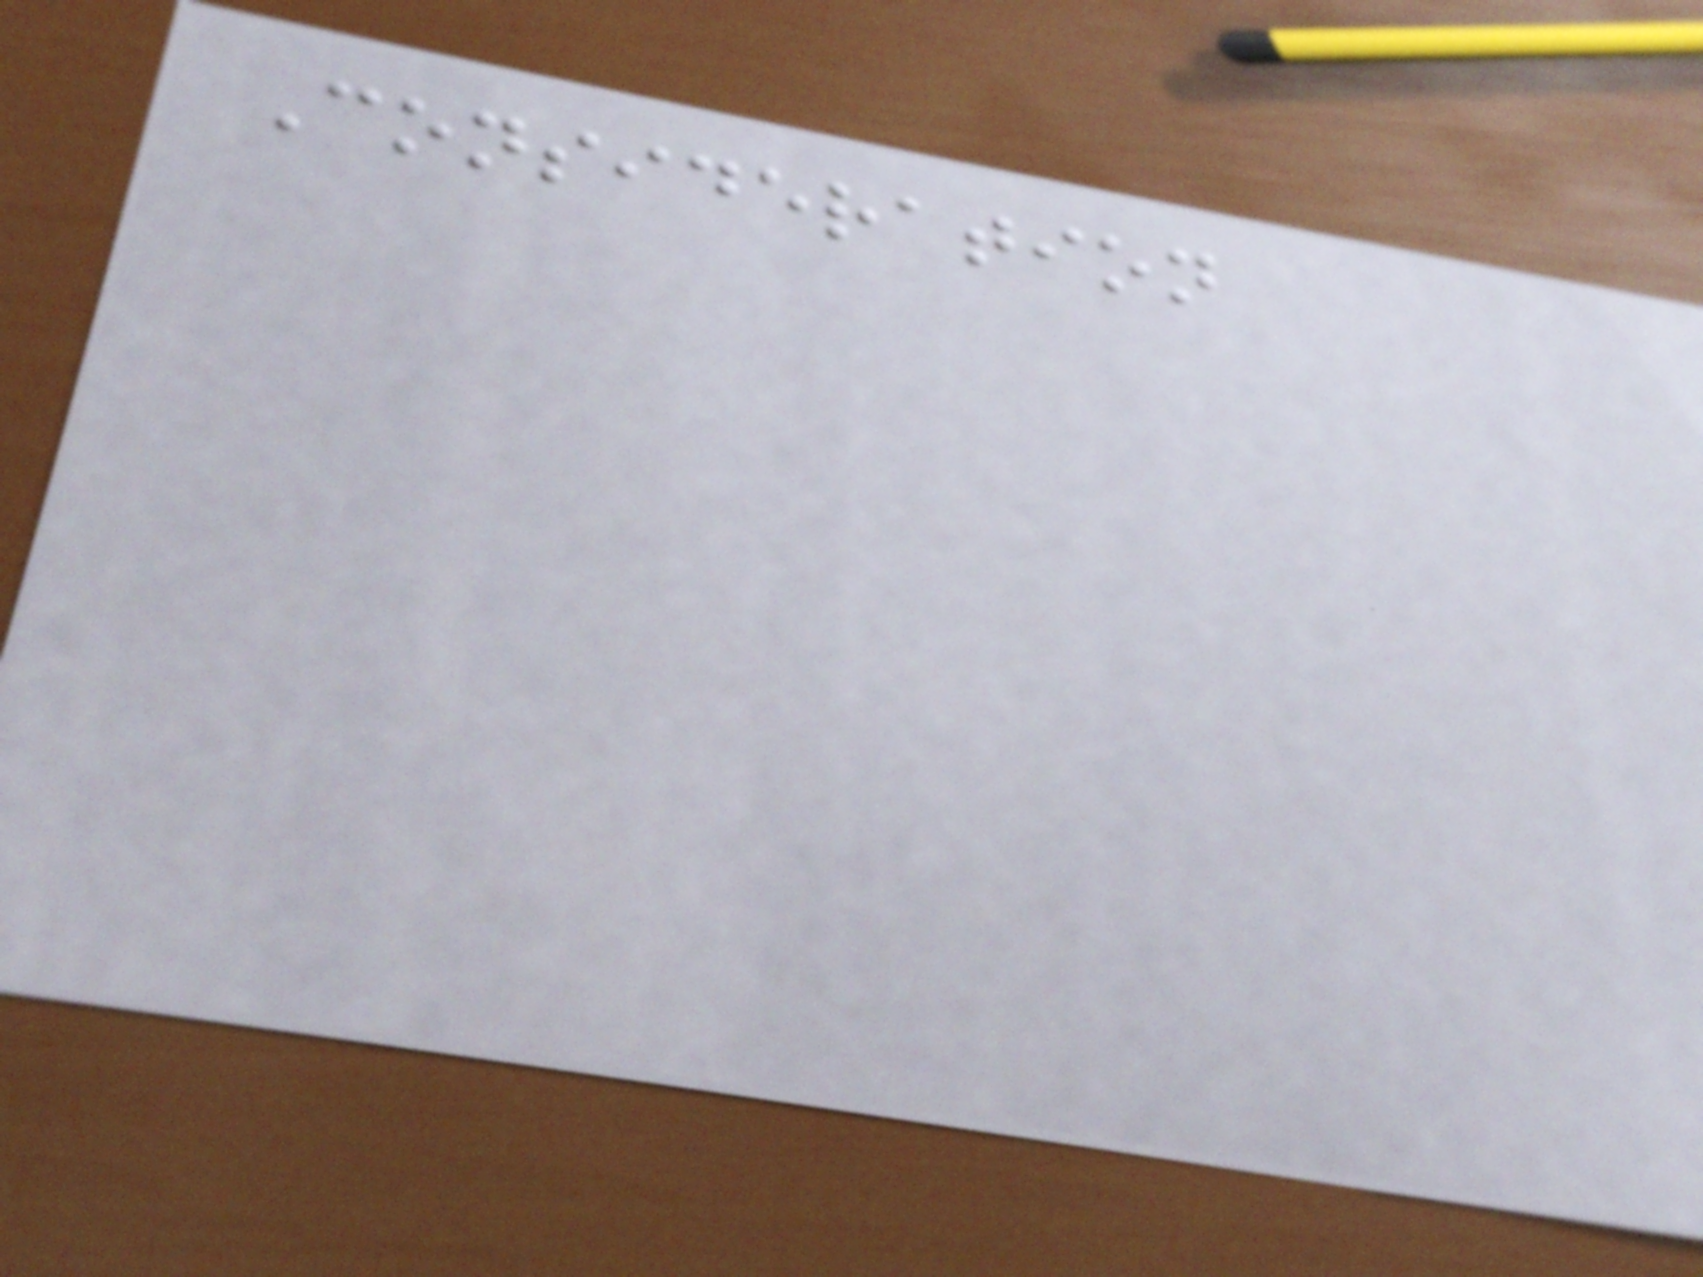Consideration
